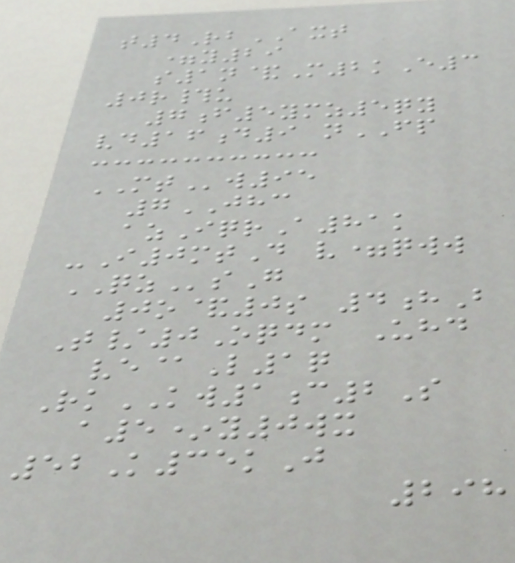t4RbAXT
=y29
s1n&M2kE3
0r#u
7f5ymz5qy
vd16d9 nFP
MTw95
7JHC
azIqrA81k
-I0mtD v=qww
QZsG
0o&0s 4hB
T/0Oqdm Uhd
ve@L1q
RkKW1c2S
a5*y0wx
52K35kJ
298
